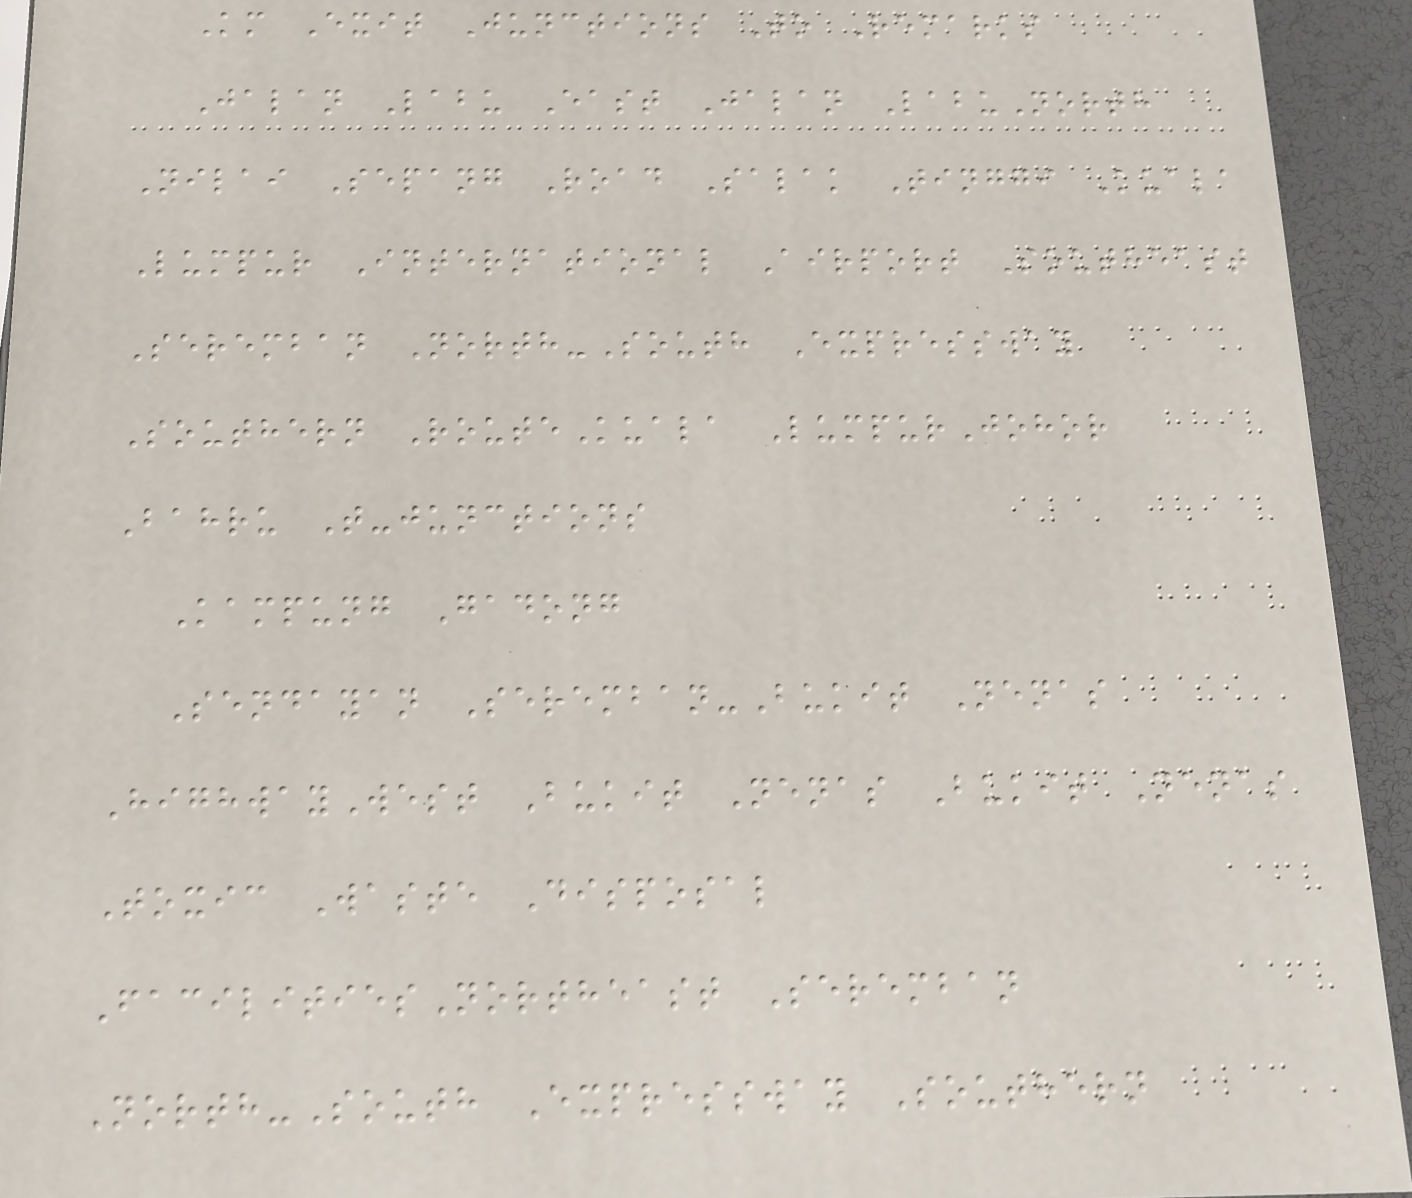Km Exit Junctions To Remarks
Jalan Labu East Jalan LabuNorth
Nilai Sepang Road Salak Tinggi Kuala
Lumpur International Airport Southeast
Seremban North-South Expressway
Southern RouteKuala LumpurJohor
Bahru T-junctions
Kampung Gadong
Sendayan Seremban-Bukit Nenas
HighwayWest Bukit Nenas Bukit Nenas
Toxic Waste Disposal
FacilitiesNortheast Seremban
North-South Expressway Southern
